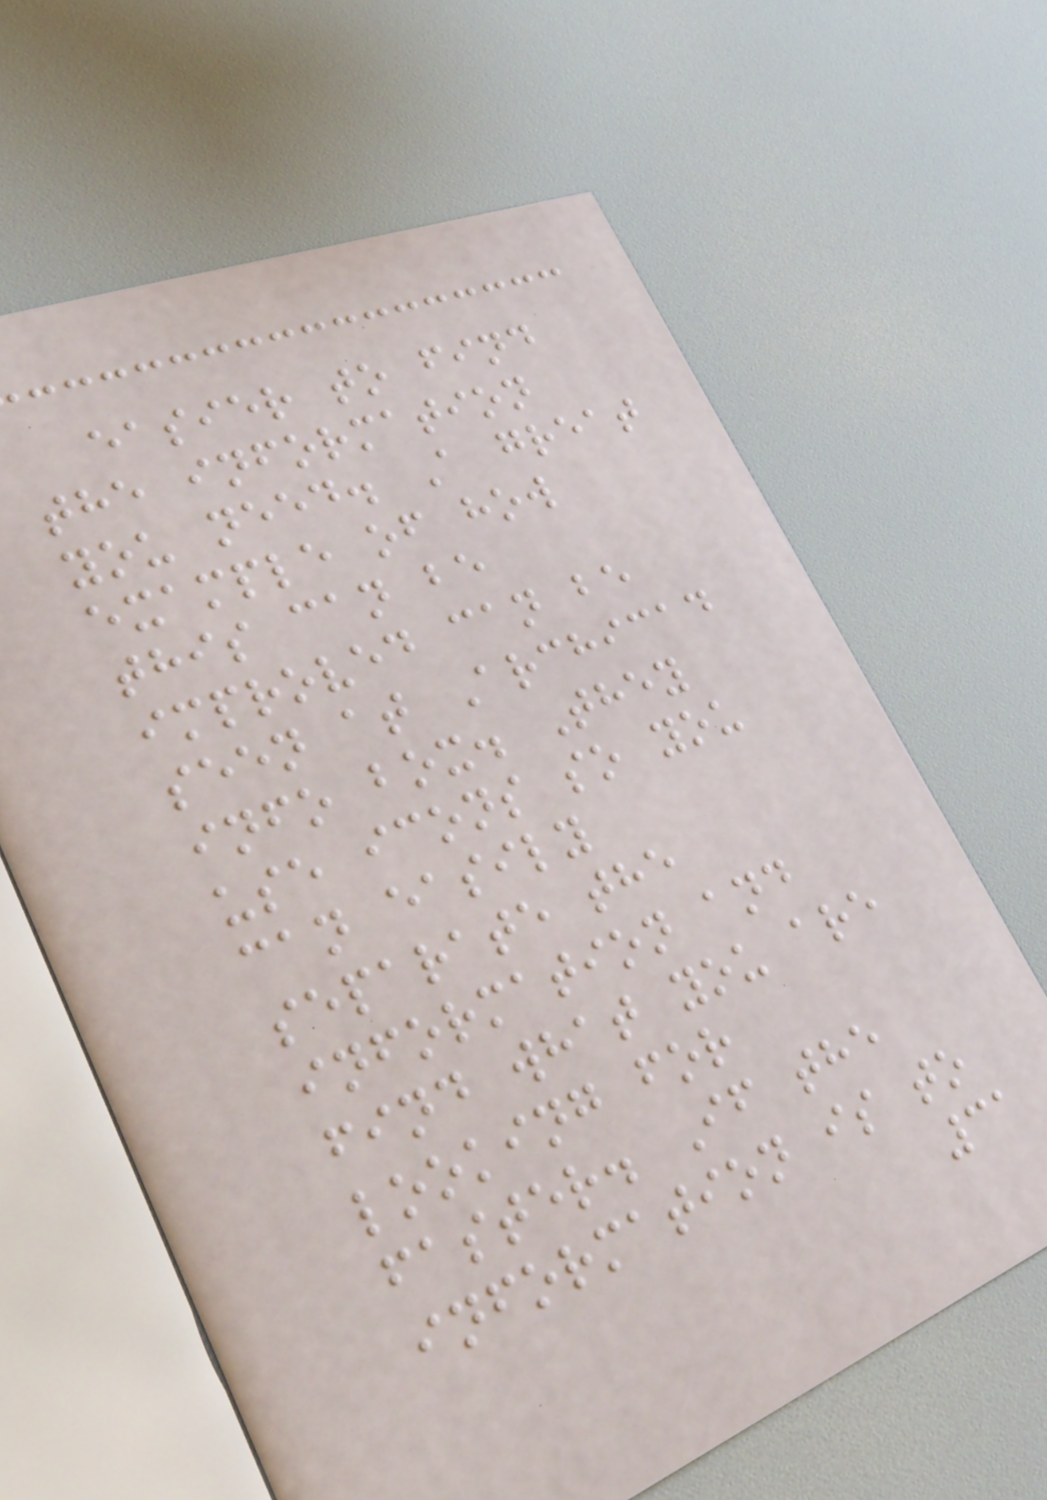easier to find
the information
you need. A great
example of how
this can be
improved can be
seen at Archicad
info box. They
use icons so you
can easily
separate the
information and
find what you are
looking for
faster. If the
information is to
31
